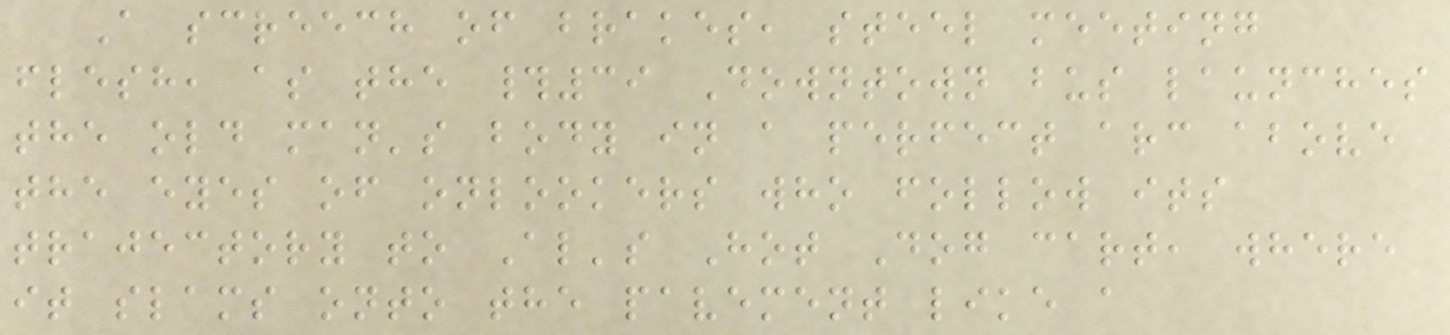A screech of brakes, steel meeting
flesh, as the #39 Downtown bus launches
the old man's body in a perfect arc above
the eyes of onlookers who follow its
trajectory to Al's Hot Dog cart, where
it slams onto the pavement like a
